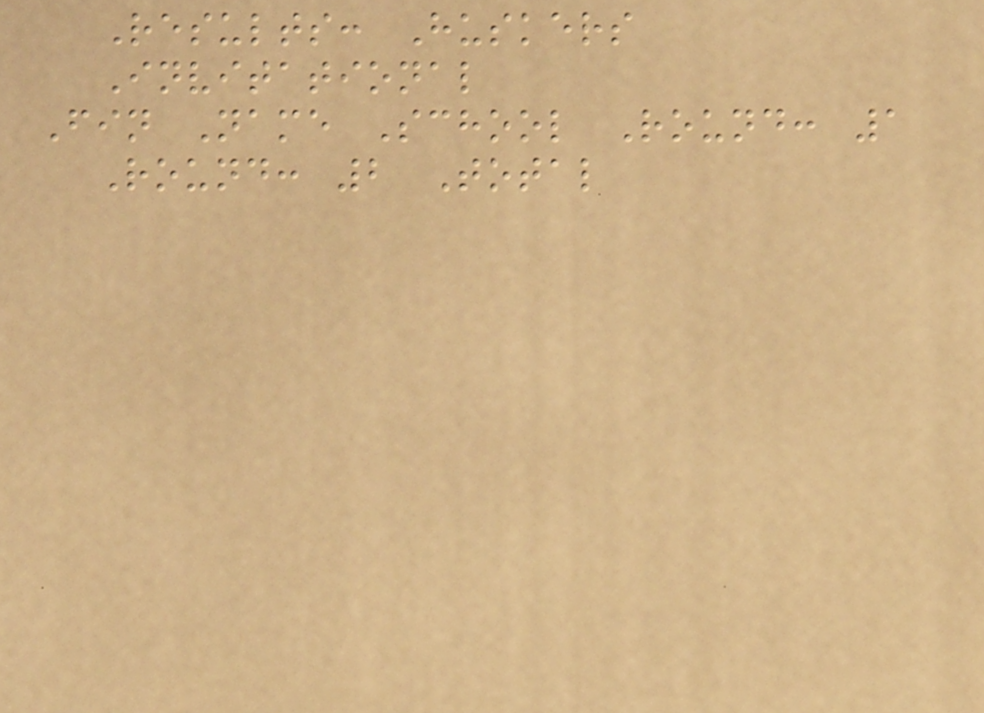Results: Huskers
Invitational
Fin Name School Round: 1
Round: 2 Total
